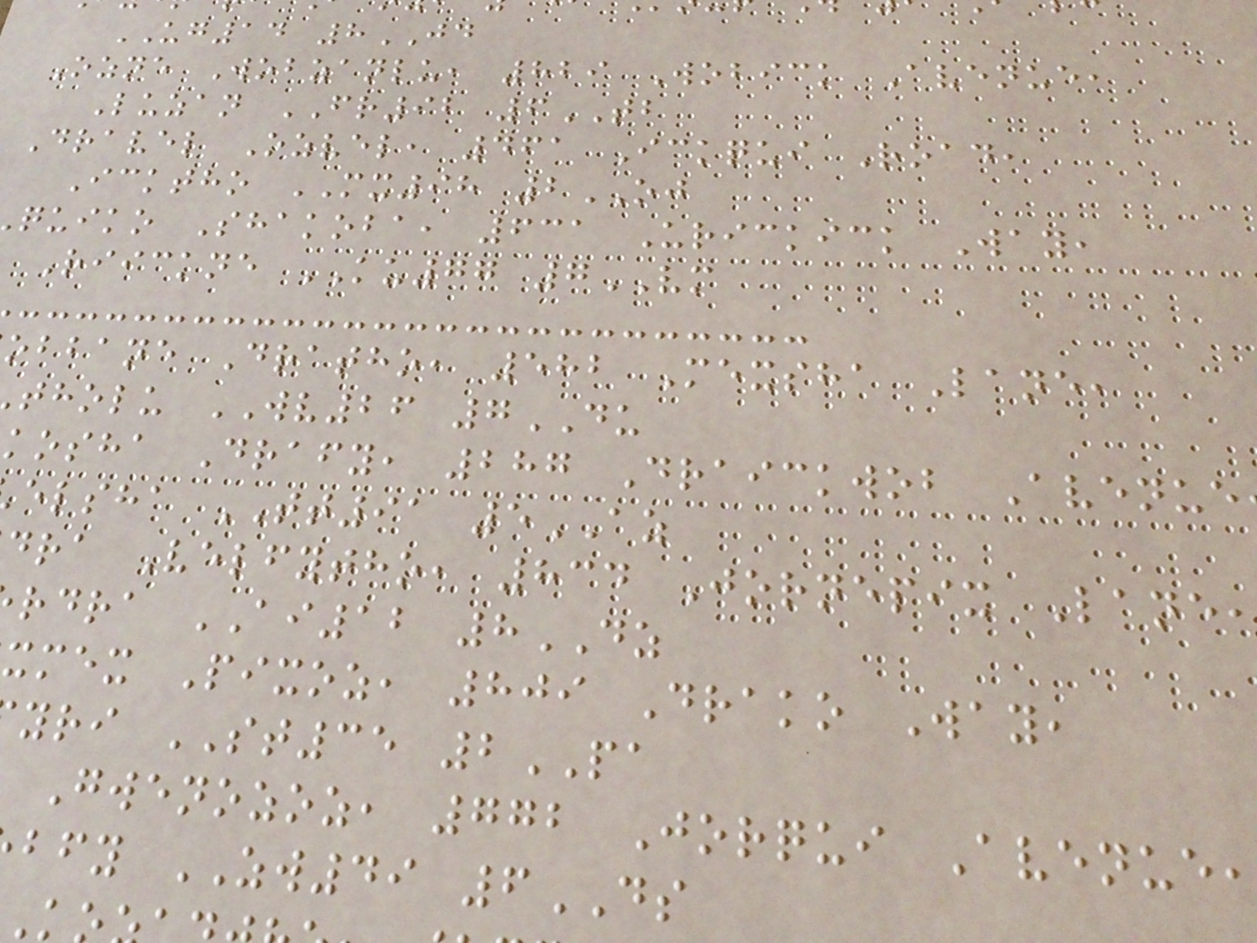UG14 8JD
Ozne Wobzanlu, 829 Wobick Avenue,
Luzan FR92 6TB
Dravel Ozvel, 461 Ickqui Road,
Icktho MX98 2OJ
quiko Shakoba, 631 Urickick Way,
Riickne KU77 7VM
obbane Dratho, 582 Mexsha Lane,
tholu WV26 7DU
kosha Drafy, 287 Draickwob Avenue
elsha TT91 5AZ
dra Velfytho, 834 Jornepix Lane
rdra AI12 8DZ
xmex Pixoz, 809 Drako Way,
yri ST35 2PA
Gwenozoz, 772 Jorqui Avenue,
bfy ZW49 6DS
